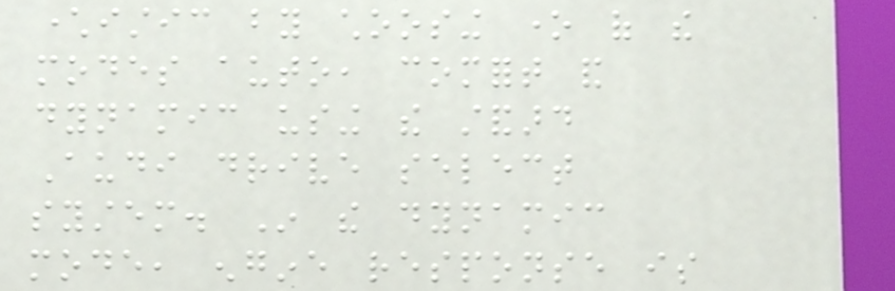characteristic by choosing one of the
modes auto, comfort and
dynamic using the standard
Audi drive select
system. In the dynamic
mode, engine response is
